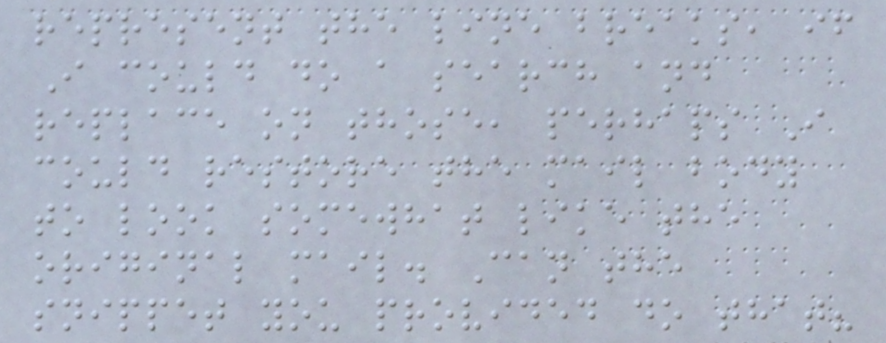represent the line breaks, if
I could do a search and
replace on those, perhaps I
could restore the mail body
to look somewhat like the
original mail. Can the
snippet you provided do that?
